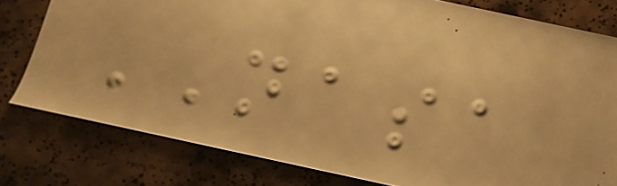NASA
